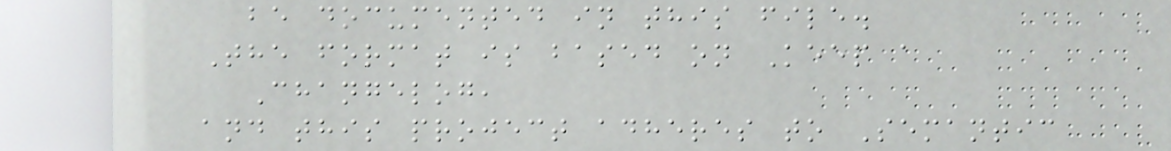be documented in this file.
The format is based on Keep a
Changelog,
and this project adheres to Semantic
